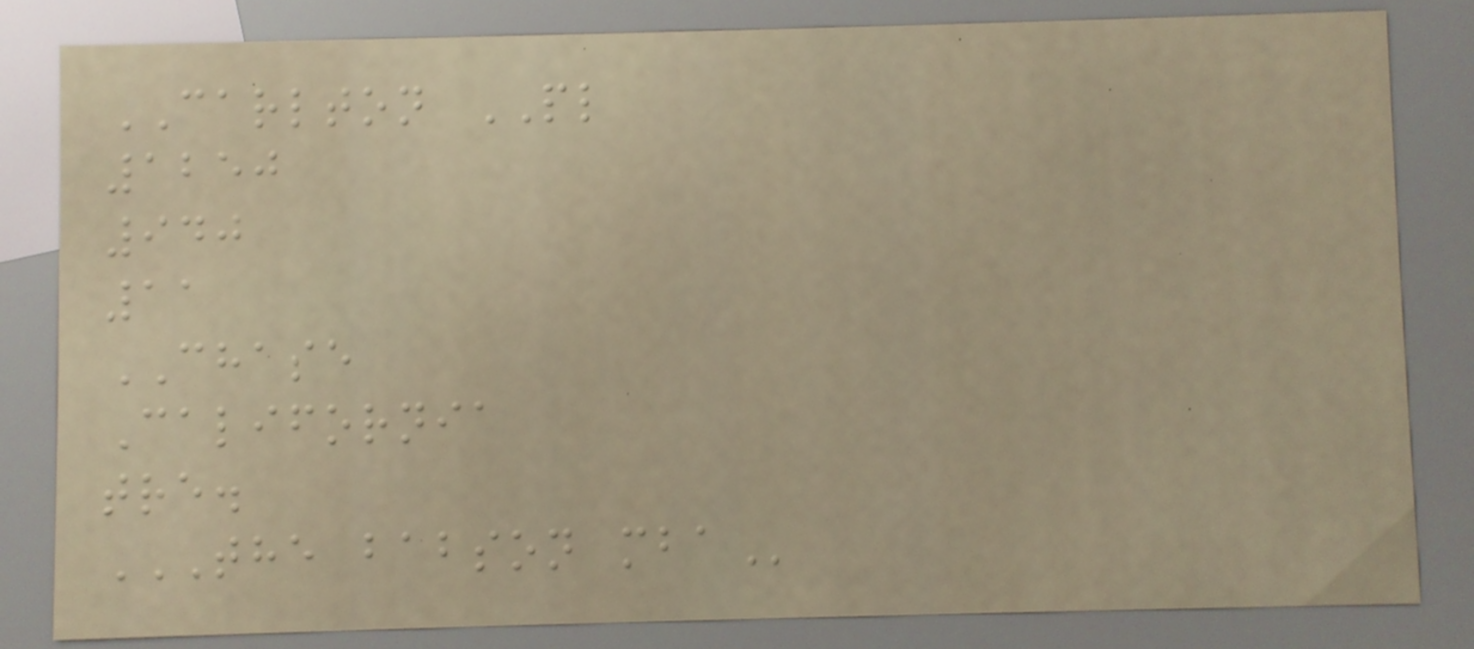CARLTON PL
1250
940
11
CHASE
California
tre.
THE BABSON MBA
